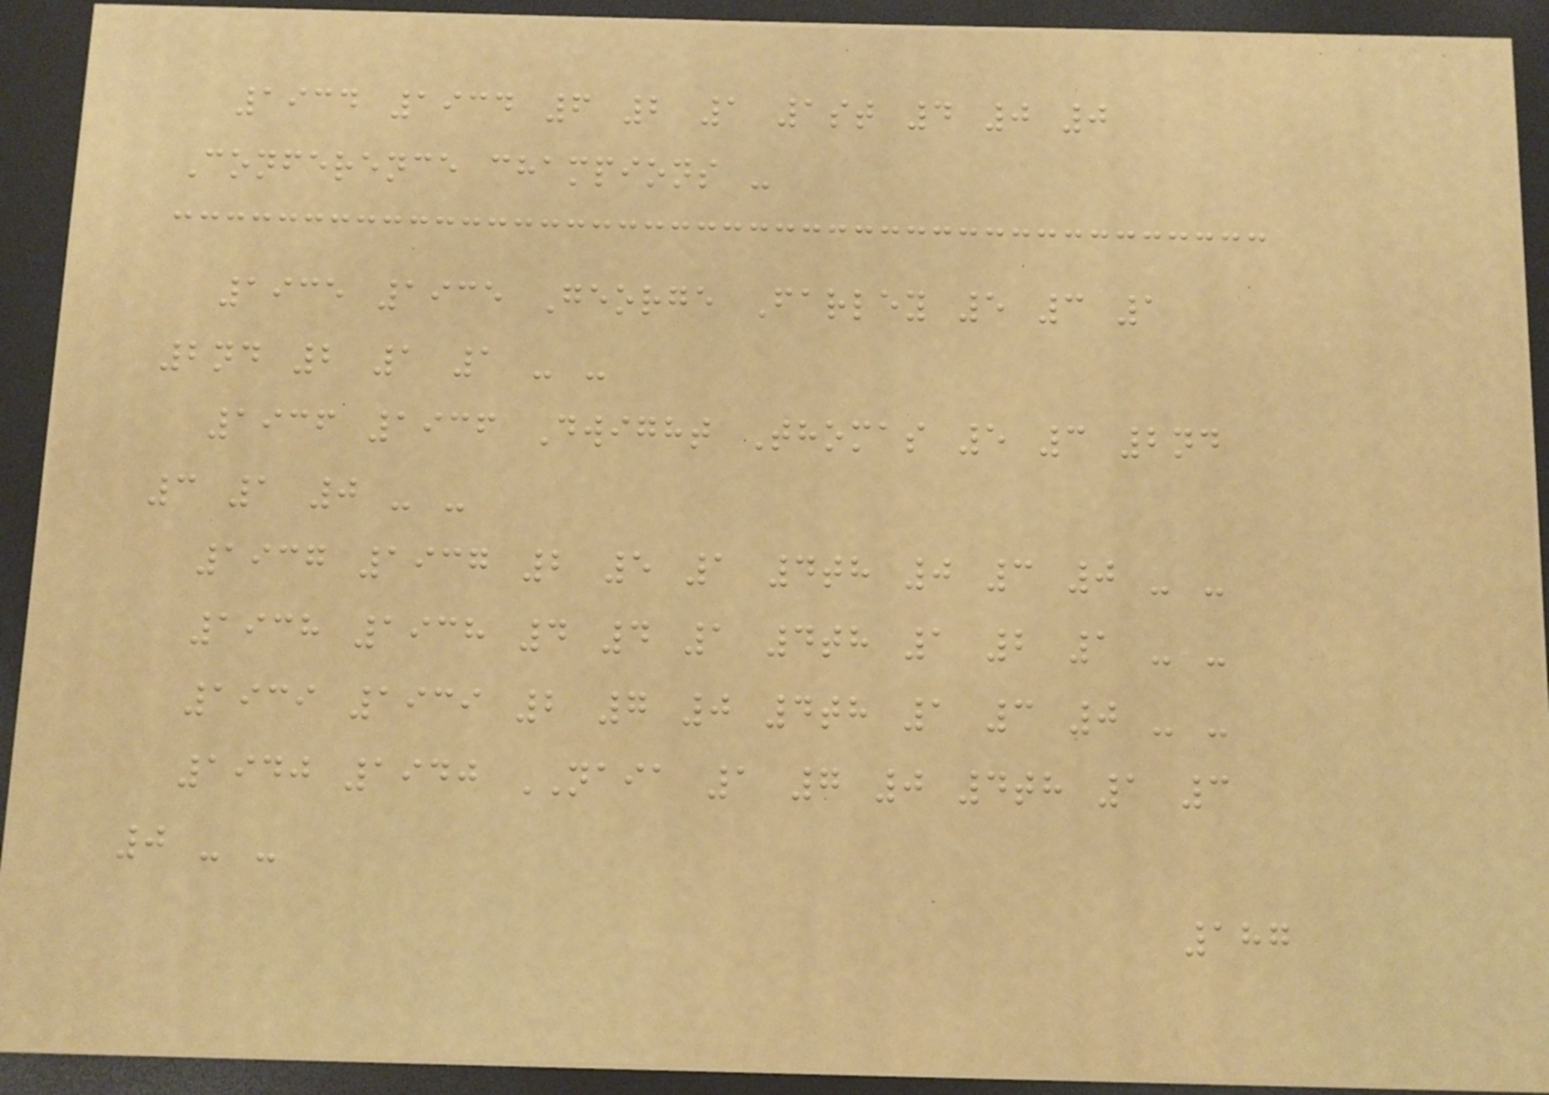1934 1934 6 2 1 1st 4 0 0
Conference champions -
1935 1935 George Farley 5 3 1
2nd 2 1 1 - -
1936 1936 Dwight Thomas 5 3 2nd
3 1 0 - -
1937 1937 2 5 1 4th 0 3 0 - -
1938 1938 4 4 1 4th 1 2 1 - -
1939 1939 2 7 0 4th 1 3 0 - -
1940 1940 NAIA 1 7 0 4th 1 3
0 - -
187
